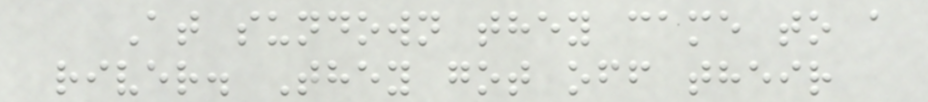At sundown they came to a
river. They got off their
